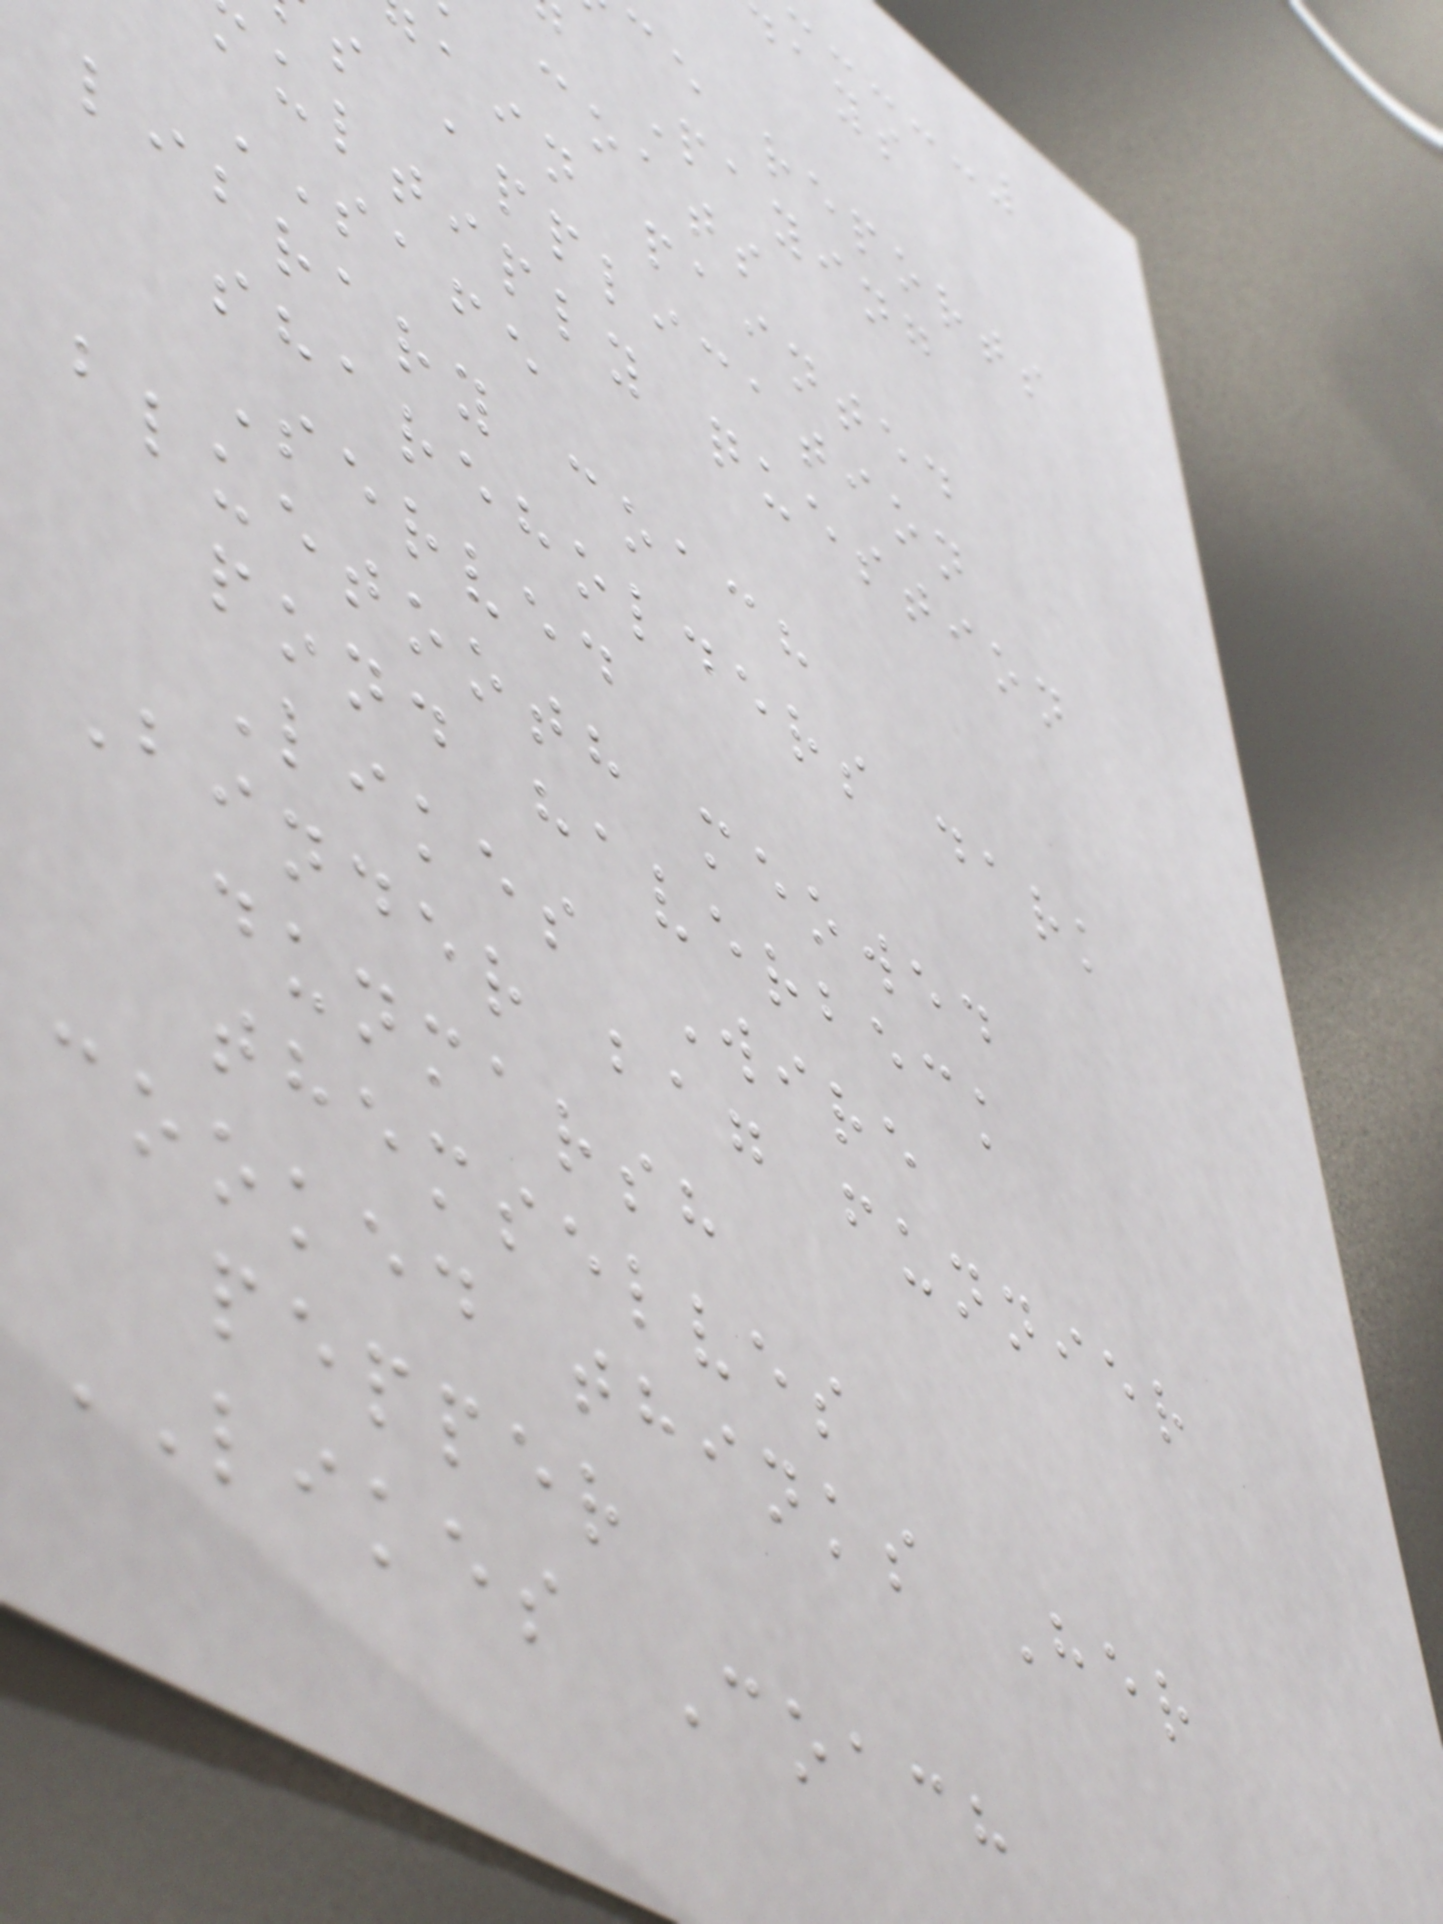ce reports
Paying
coats
ain painted
s application
ultiply question
SAFE
library coach
shareholders dark
Served
bluetooth meowed
pond haverbeck
Likes Wire
Binder bag funnier
dunmarsh
themselves
cooked thinks Her
pepper
LIKES Coach
